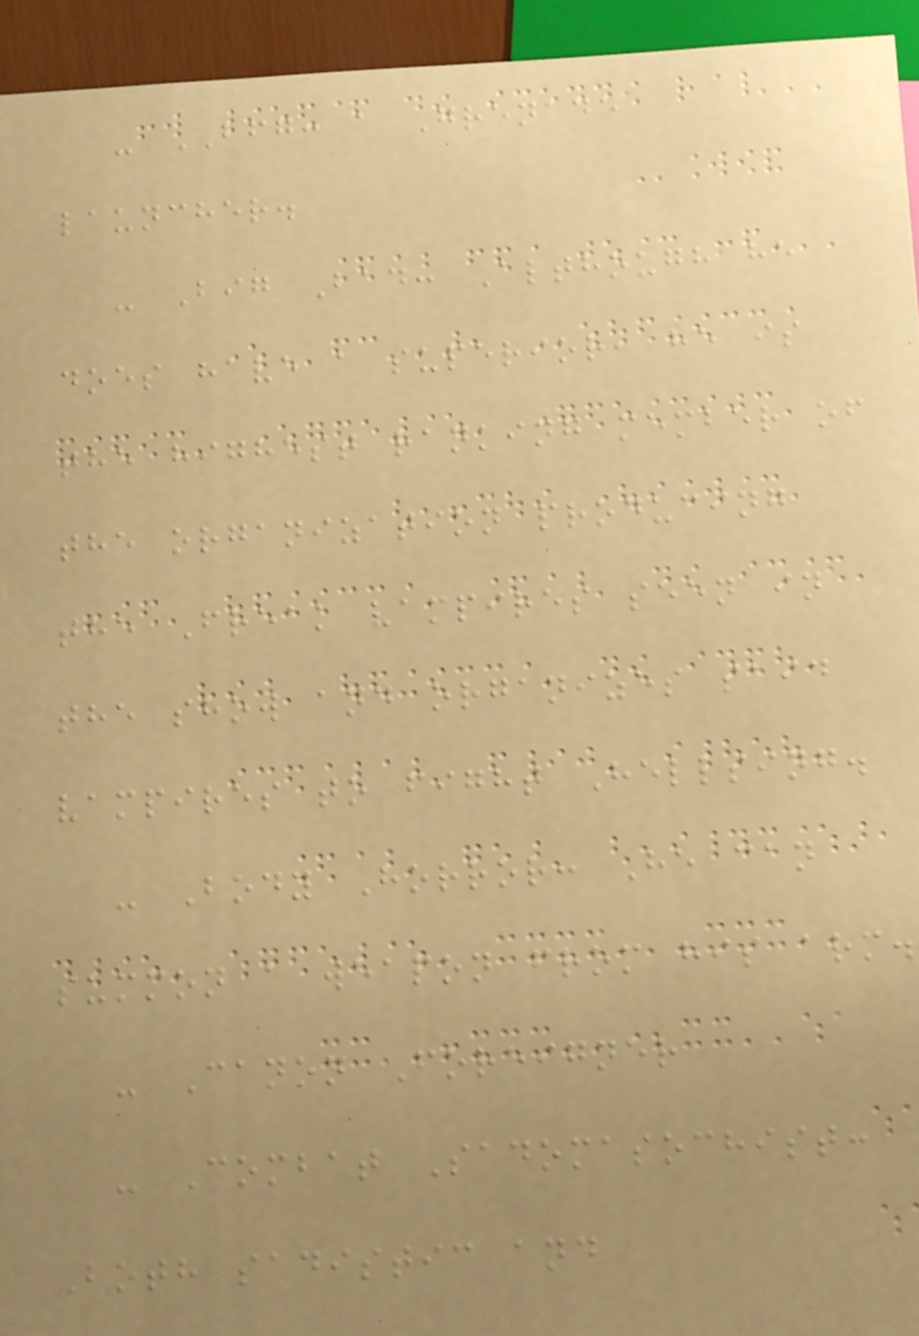- BFG: a Grenade
launcher.
- Big Bad: Although he
does have a superior, he is
the highest ranking member of
the organization producing
the Freak vampires seen in
the show and organizes said
vampires to fight Hellsing.
- Body Horror: He can
summon a weapon from his arm.
- Canon Foreigner
- Combat Sadomasochist:
Both sadistic and
